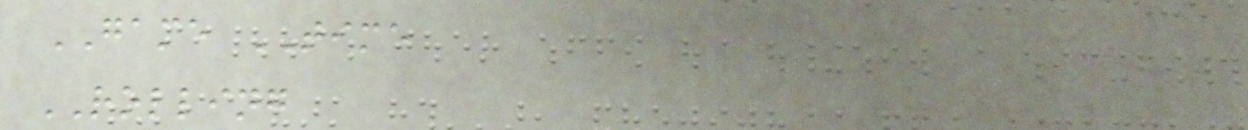GAME TIME
ROLLING
